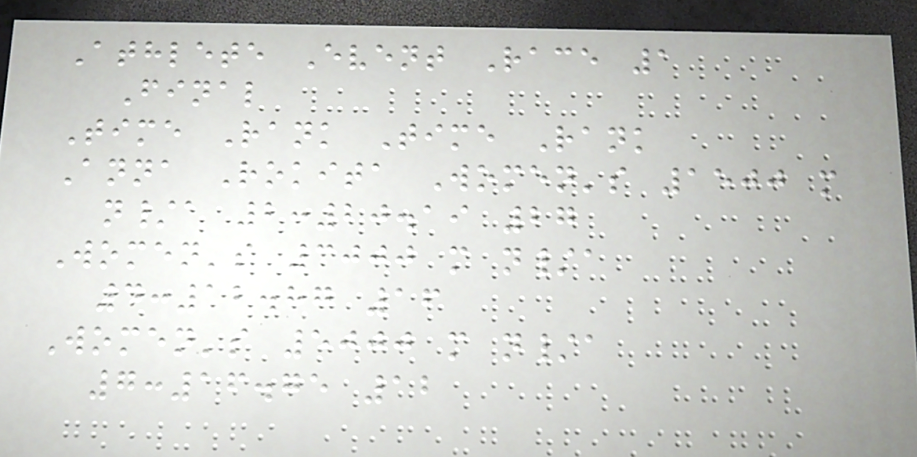Athlete Event Race 1
Final
Time Rank Time Rank
Anna Rokita Women's 1500 m
n/a 2:20.19 27
Women's 3000 m n/a
4:12.87 16
Women's 5000 m n/a
7:16.75 12
